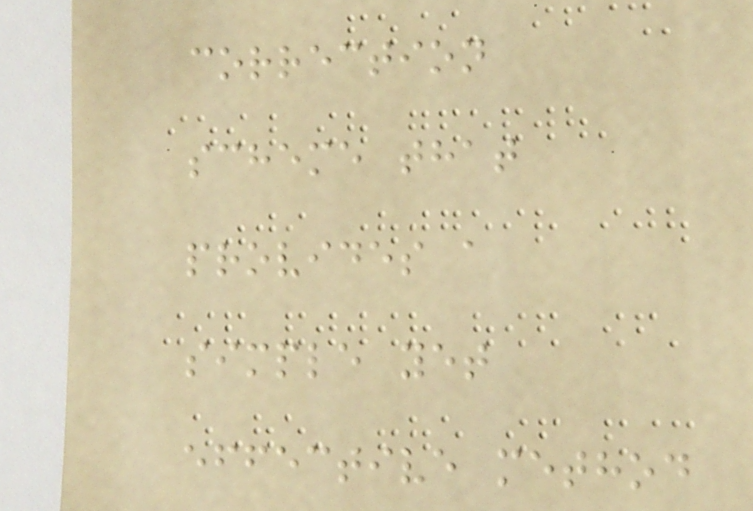correction
scheme that
provides a
simple yet
effective method
